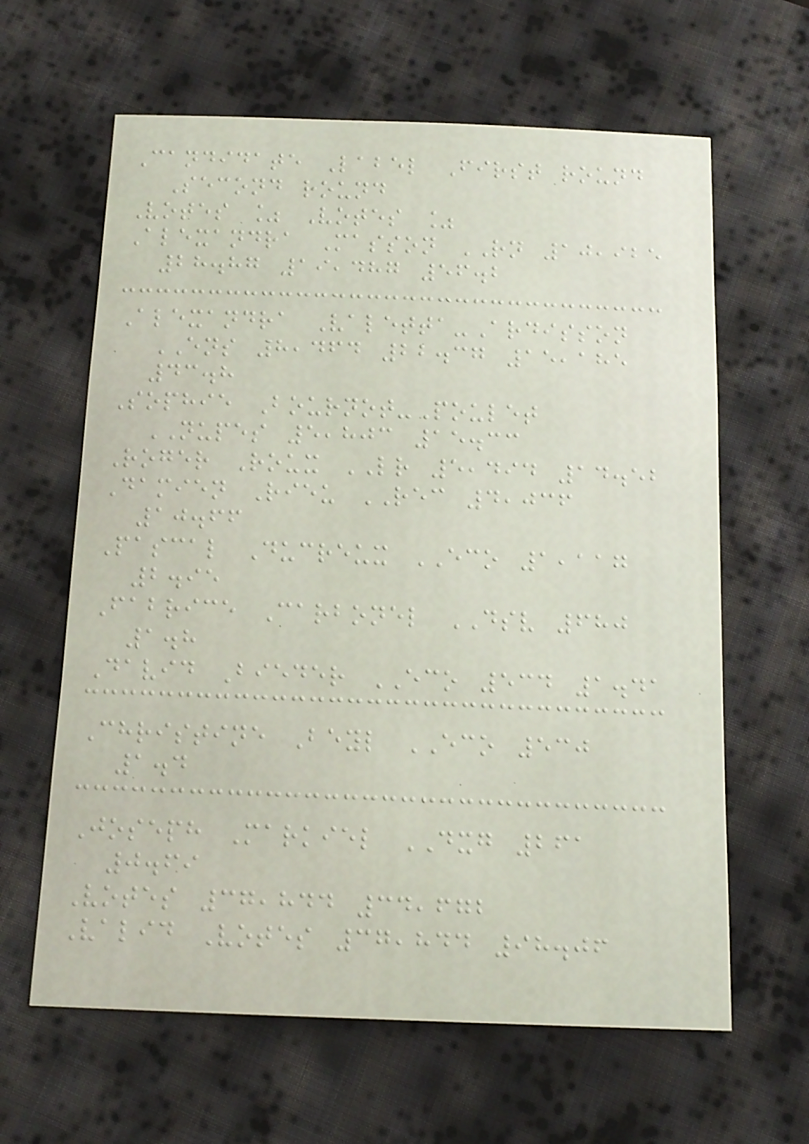Candidate Label First round
Second round
Votes % Votes %
Alexandra Masson RN 10,925
28.87 19,487 56.2
Alexandra Valetta-Ardisson
ENS 8,464 22.37 15,185
43.8
Sophie Bournot-Poulet
NUPES 5,803 15.33
Roger Roux LR 5,494 14.52
Damien Rieu REC 4,036
10.66
Pascal Ducreux ECO 1,117
2.95
Fabrice Carbonel DSV 680
1.8
David Bieder ECO 534 1.41
Christine Beyl ECO 530
1.4
Joseph Markiel DXG 261
0.69
Votes 37,844 34,672
Valid Votes 37,844 98.06
